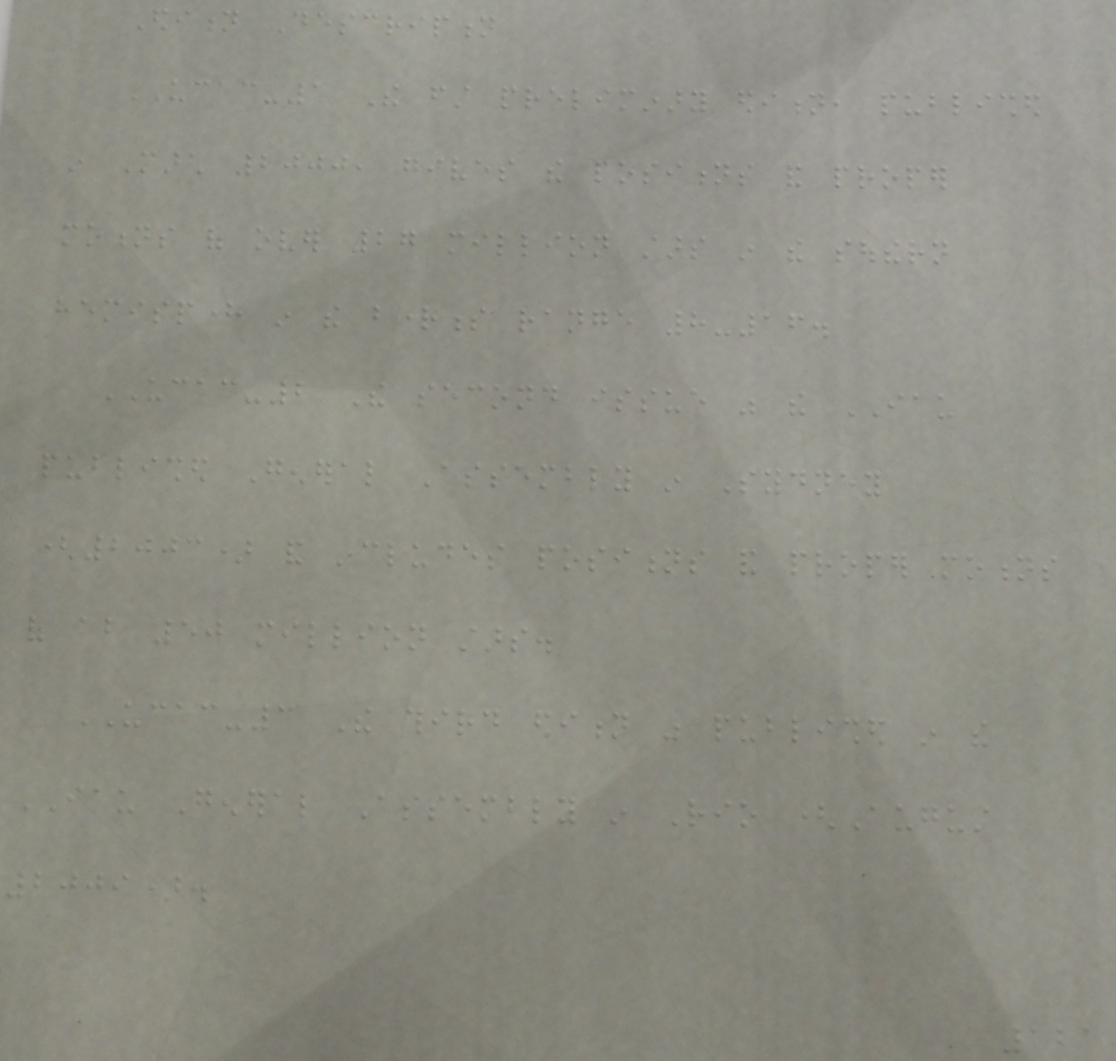Edition Description
UCAC-1 The first preliminary edition, published
in March 2000, gives the positions and proper
motions of over 27 million stars in the southern
hemisphere in the brightness range 8-16.
UCAC-2 The second issue was the IAU
published General Assembly in Sydney
(2003) and includes positions and proper motions
of about 50 million stars.
UCAC-3 The third edition was published in the
IAU General Assembly in Rio (August
2009).
121
